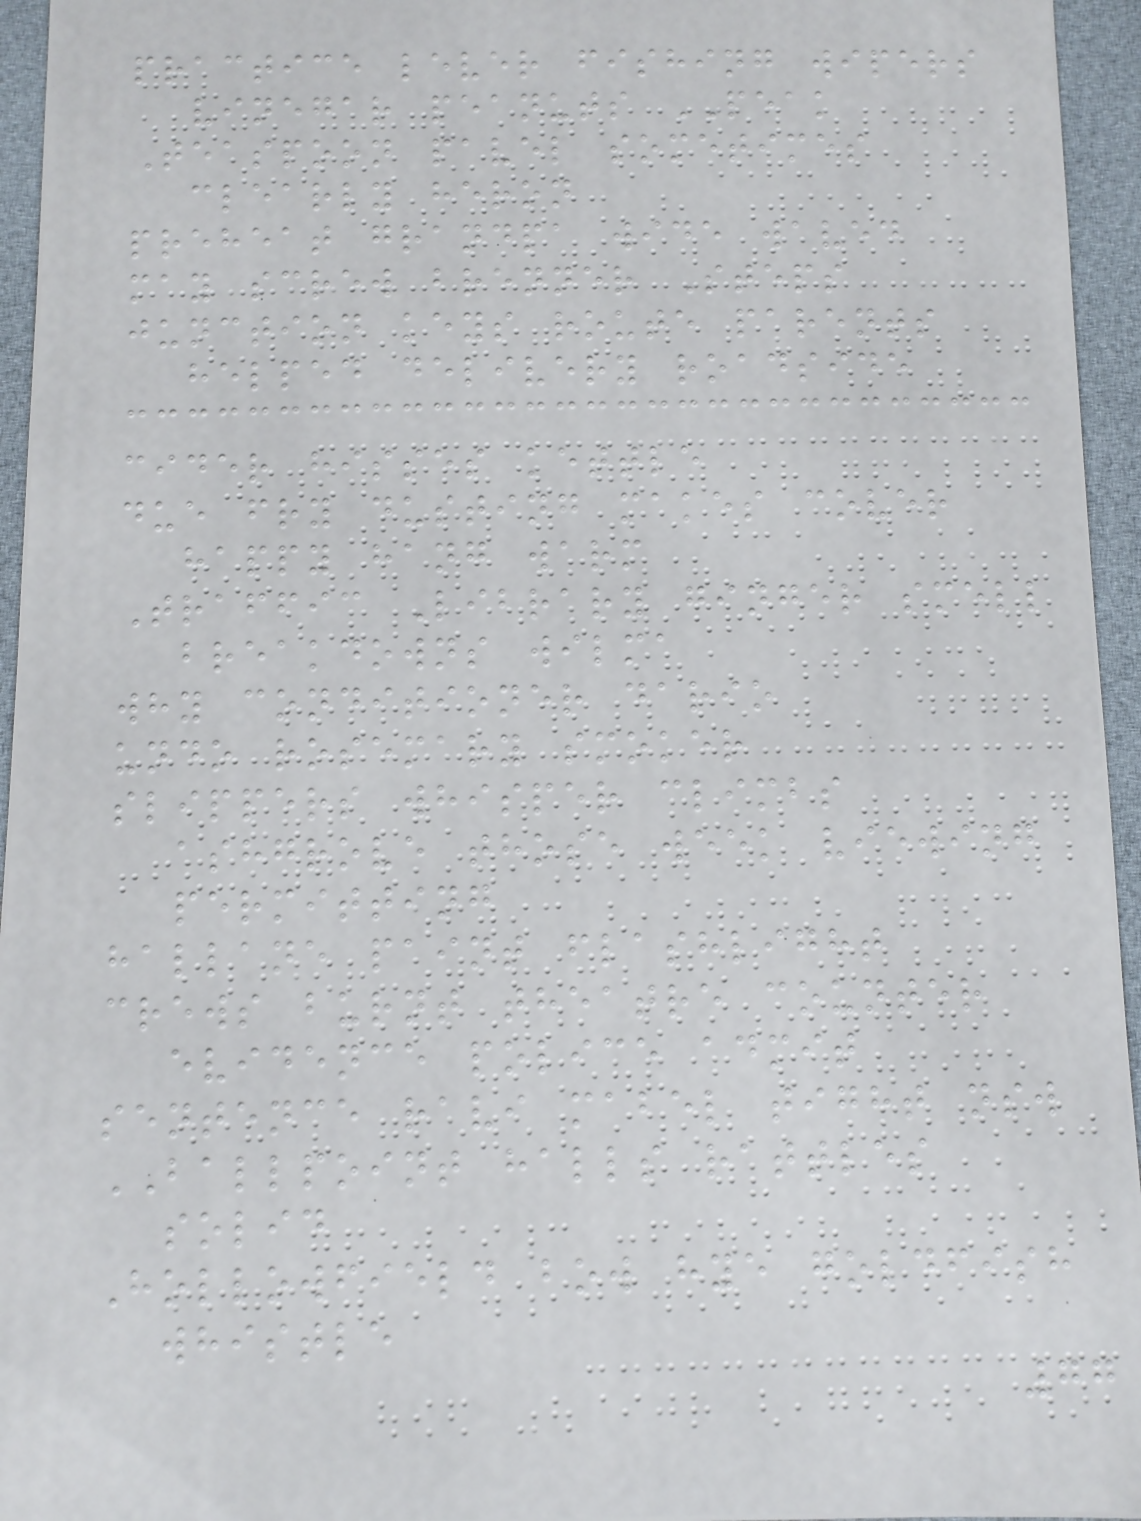practice lever fishing wipers
vinegar peanuts PEAK
Teaspoon pavel sometimes
clearly heron
preheat grandpa wide waved
may screw brenner Steps
junction keys route parents
helped delivery roadside
cider hisses kettle
due fry dusting makes cover
happy hang warm
Traffic Library ginger smell
breakdowns wilma
why conditioner dario
undo rosemary smoker
slippers whisper climbs
ashgrove those week viewing
permitting
hallane paint flashlight
crews burnt theatre counter
evidence police admit
sentence ravi mabel tight nsw
BALLPOINT halls rattles
solid
Hollowfield bow hye goldfish
whistle
77
